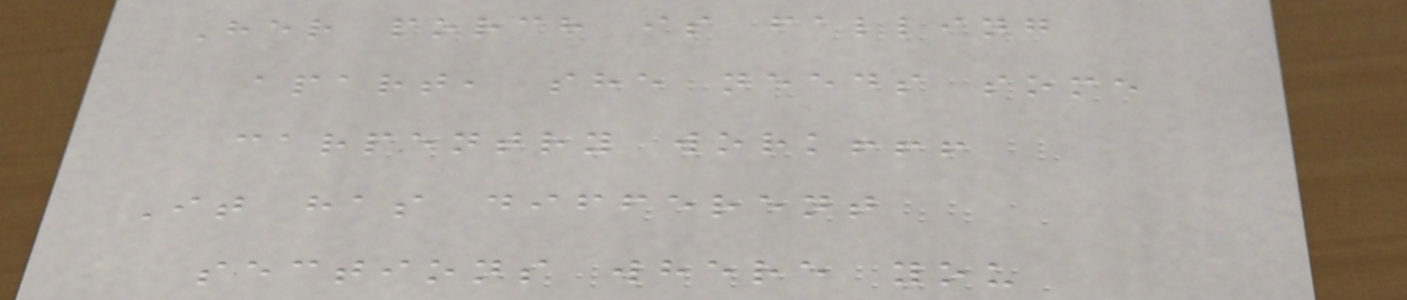Her porch is falling
apart, she needs some
carpentry work!!!
It has different
sections where you
